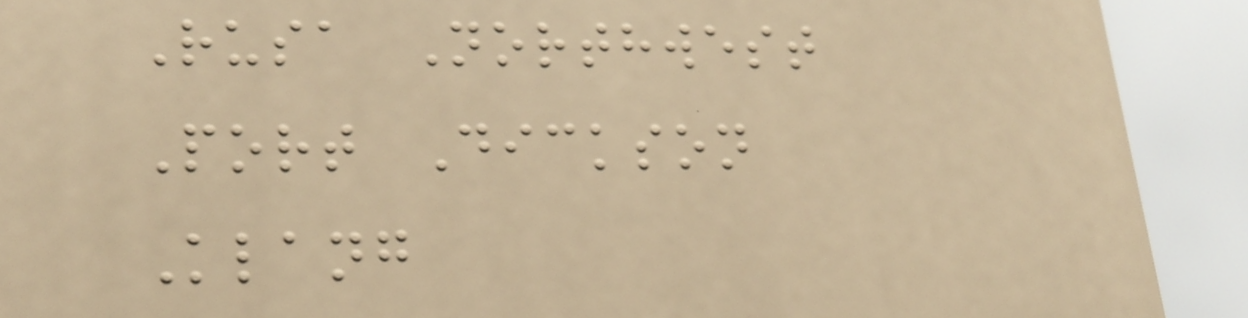Rusa Northwest
Port Dickson
Klang
